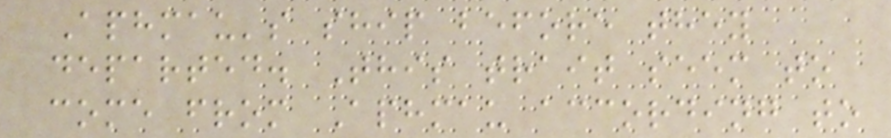Aphmau's ship before they
departed. This trait seem to
come from Aphmau according to
